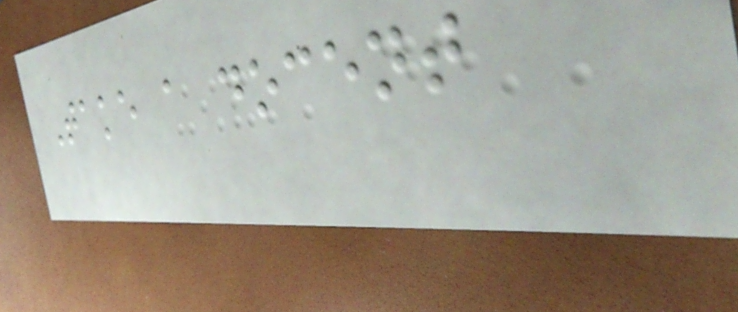Take a docent
